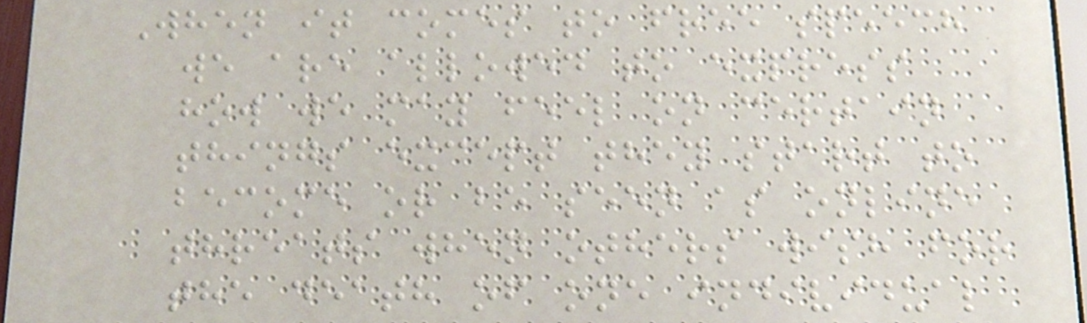When it comes to free speech
we are allowed to express
how we may feel on certain
things except they start to
become or be seen as online
threats when others wish for
the death of one individual
